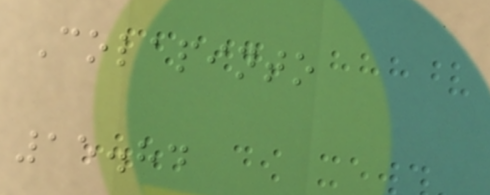Colapinto
15.84
